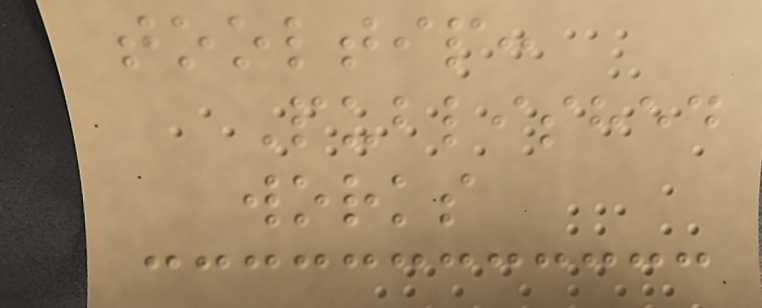tooltip:
Published
works
